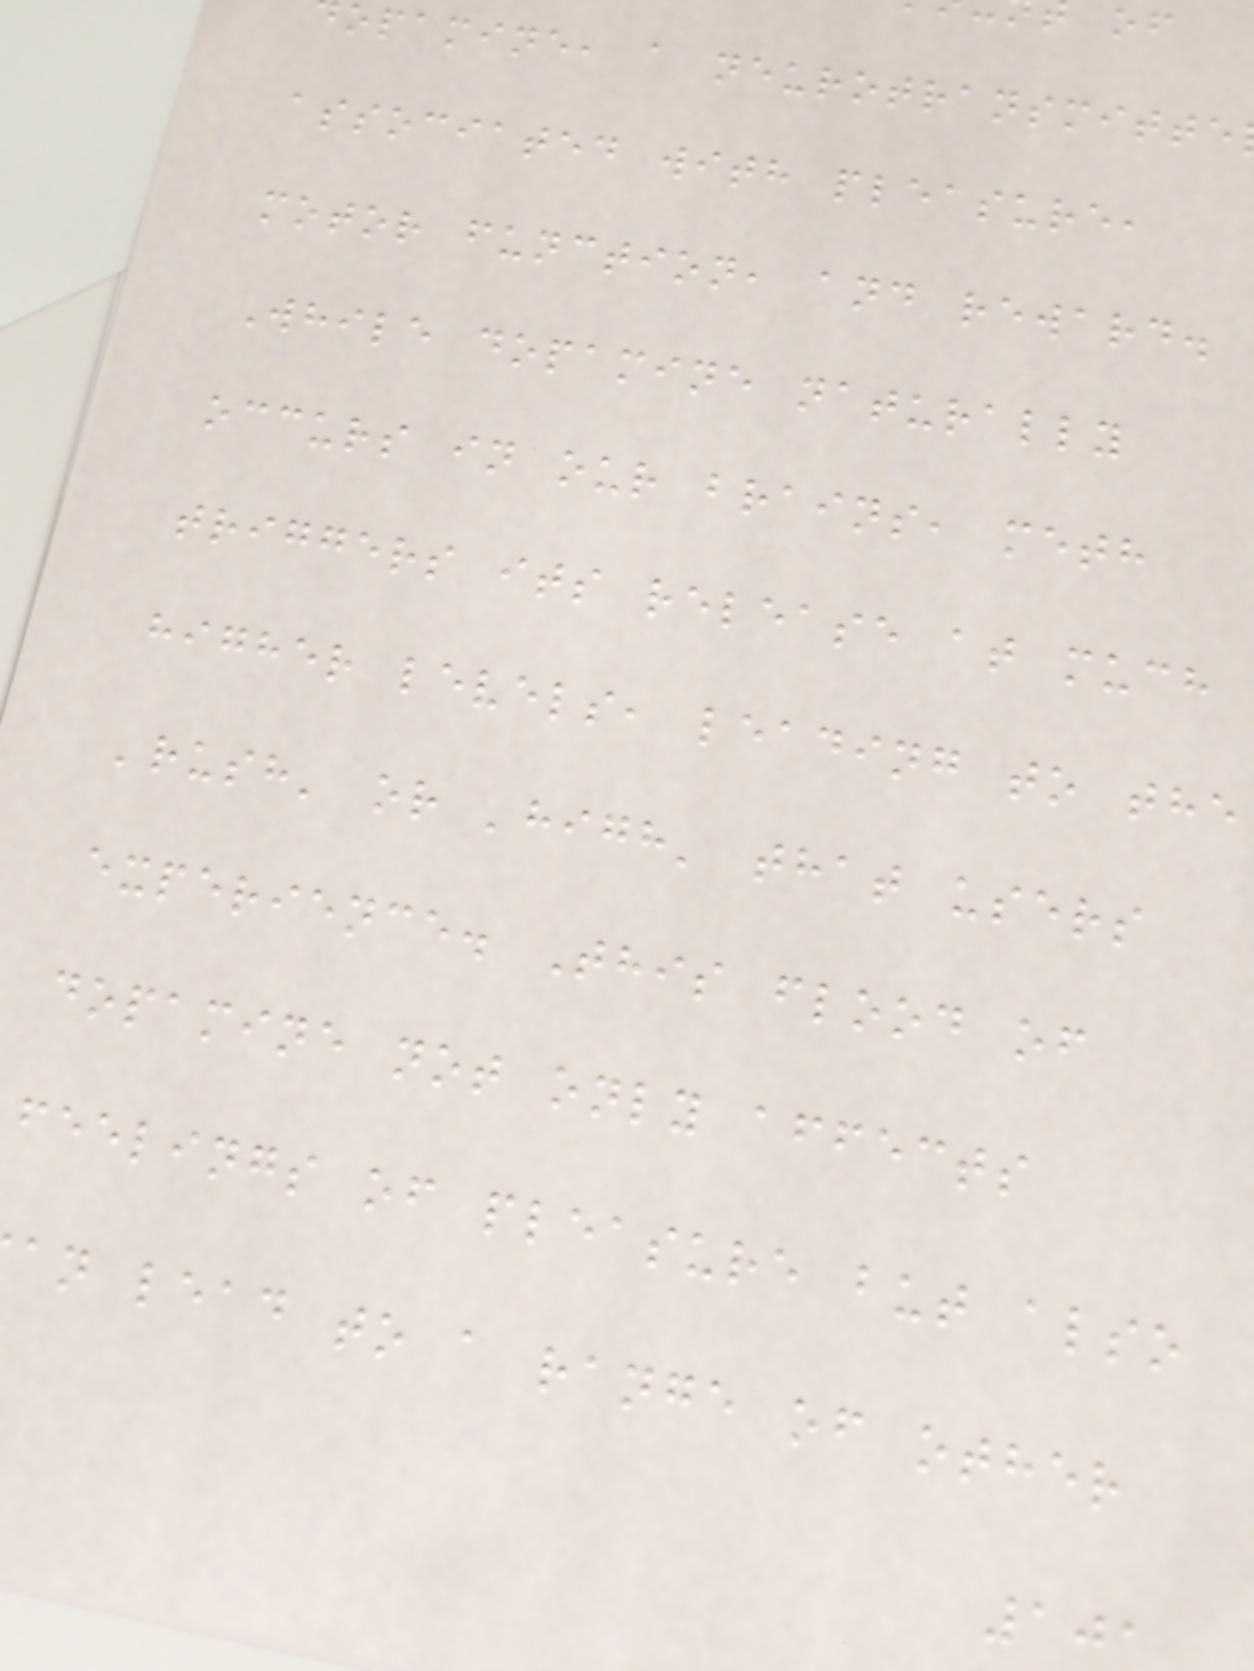opamine, a neurotransmitte
associated with pleasure,
motor function, and reward.
While dopamine naturally
occurs in our brains, meth
triggers its release at much
higher levels, leading to the
'rush' or 'high' that users
experience. This flood of
dopamine not only affects
feelings of pleasure but also
an lead to a range of other
